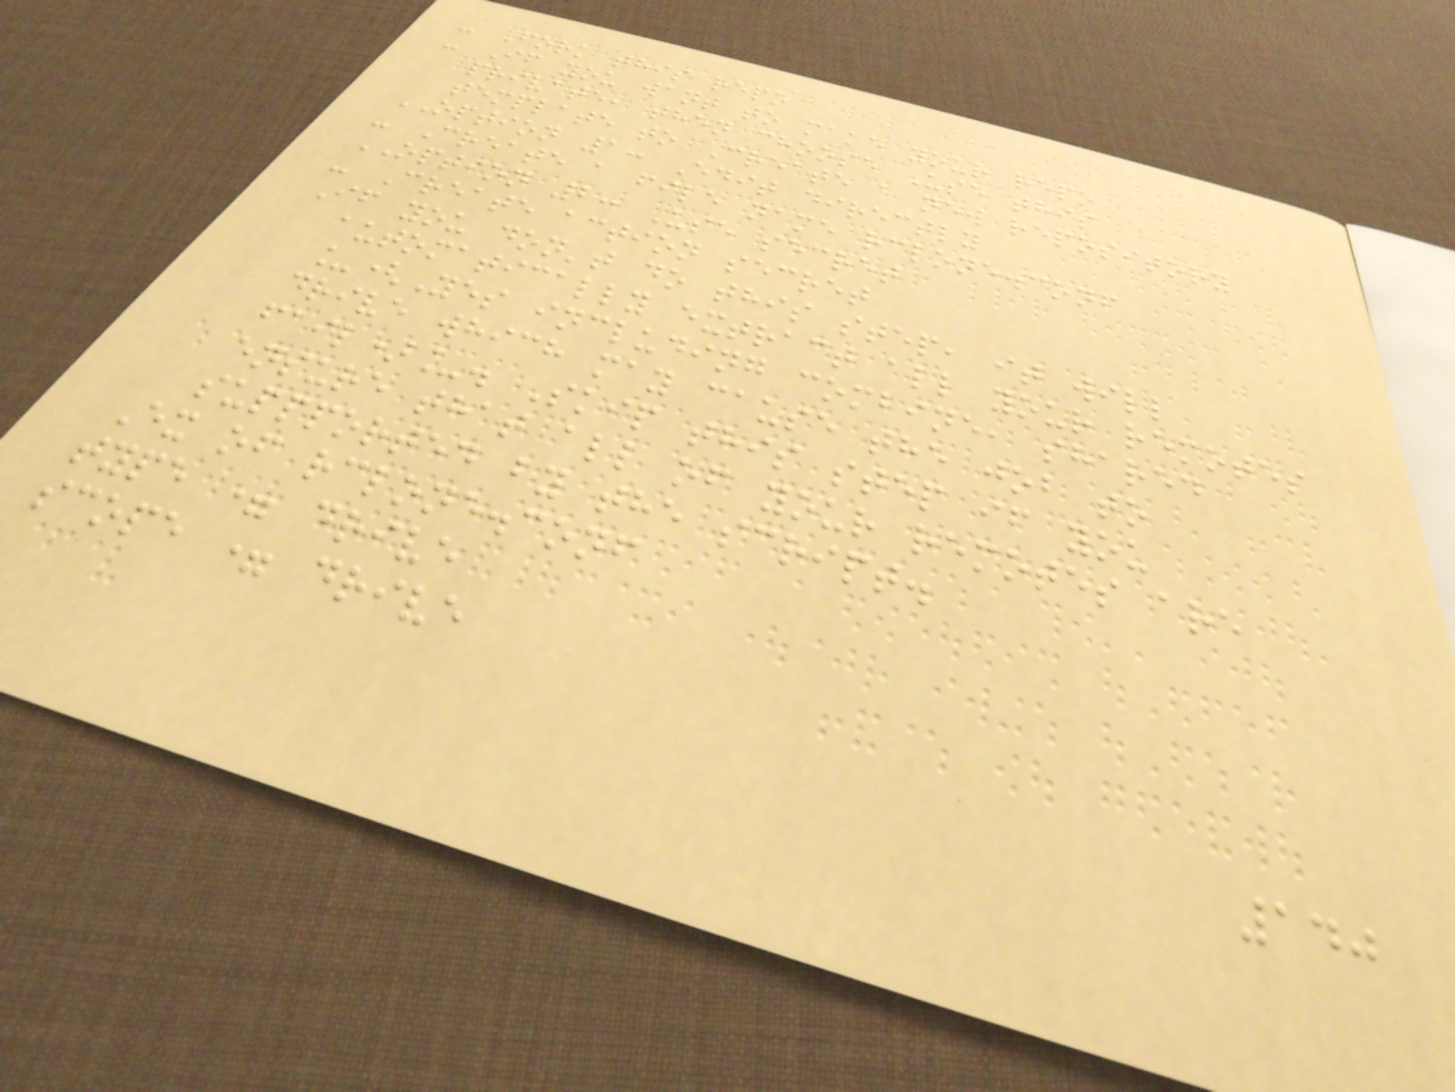- Fork this repo
- If you want to make your repo
private, then choose Use this
template to Create a new repository
OPTION 1: Edit directly
- Create a file name rclone.conf
OPTION 2: Use secret
- Create action secret
If you don't do this step, it will
automatically extract all your remotes
_(Yes including combine, shared
drive which may cause the job to
fail)_. Skip this step if you
ensure that all of your remotes are
suppported by the script.
Ex of rclone.conf
type = drive
scope = drive
140
